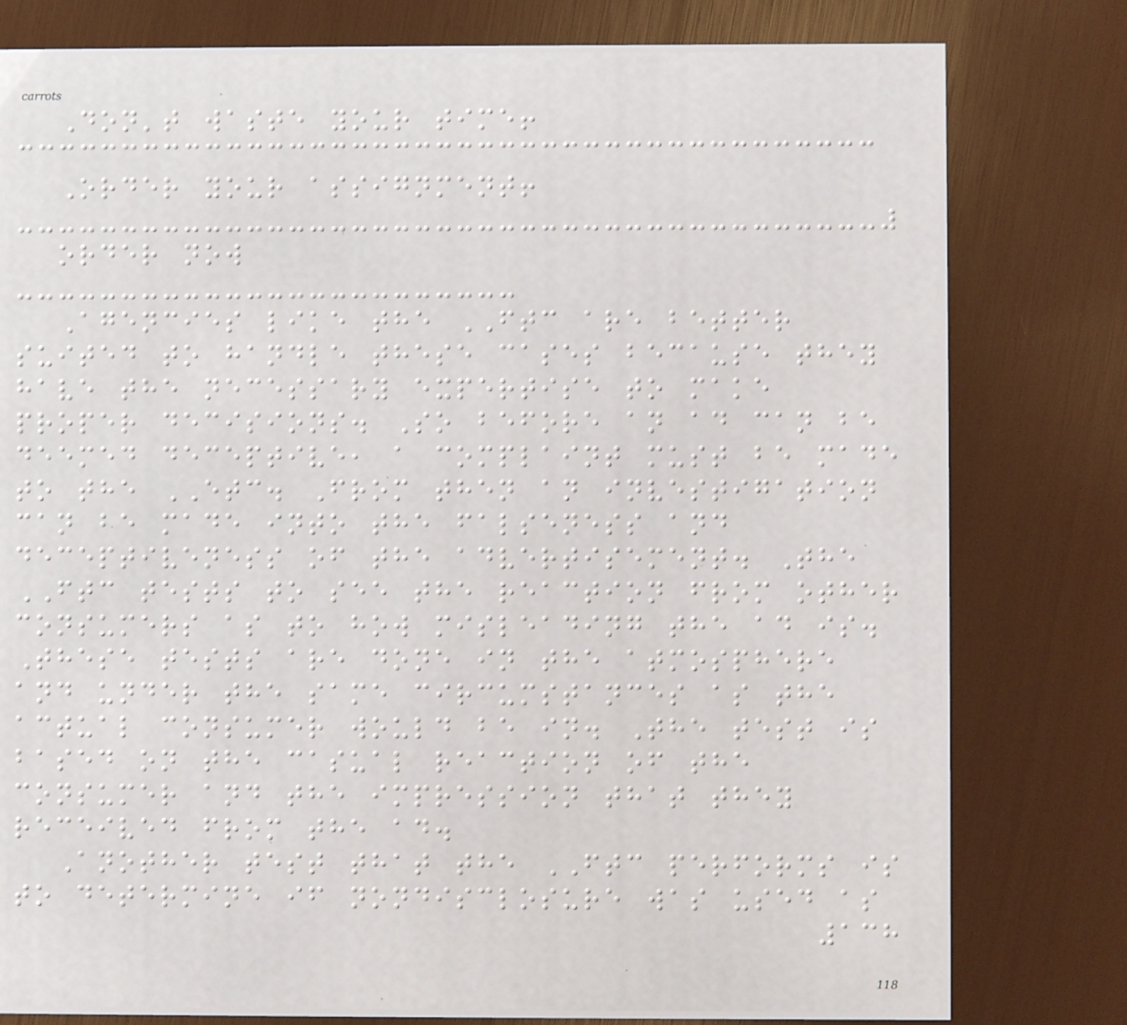Don't waste your time!
Order your assignment!
order now
Agencies like the FTC are better
suited to handle these cases because they
have the necessary expertise to make
proper decisions. So before an ad can be
deemed deceptive, a complaint must be made
to the ETC. From then an investigation
can be made into the falseness and
deceptiveness of the advertisement. The
FTC tests to see the reaction from other
consumers as to how misleading the ad is.
These tests are done in the atmosphere
and under the same circumstances as the
actual consumer would be in. The test is
based on the casual reaction of the
consumer and the impression that they
received from the ad.
Another test that the FTC performs is
to determine if nondisclosure was used as
138
